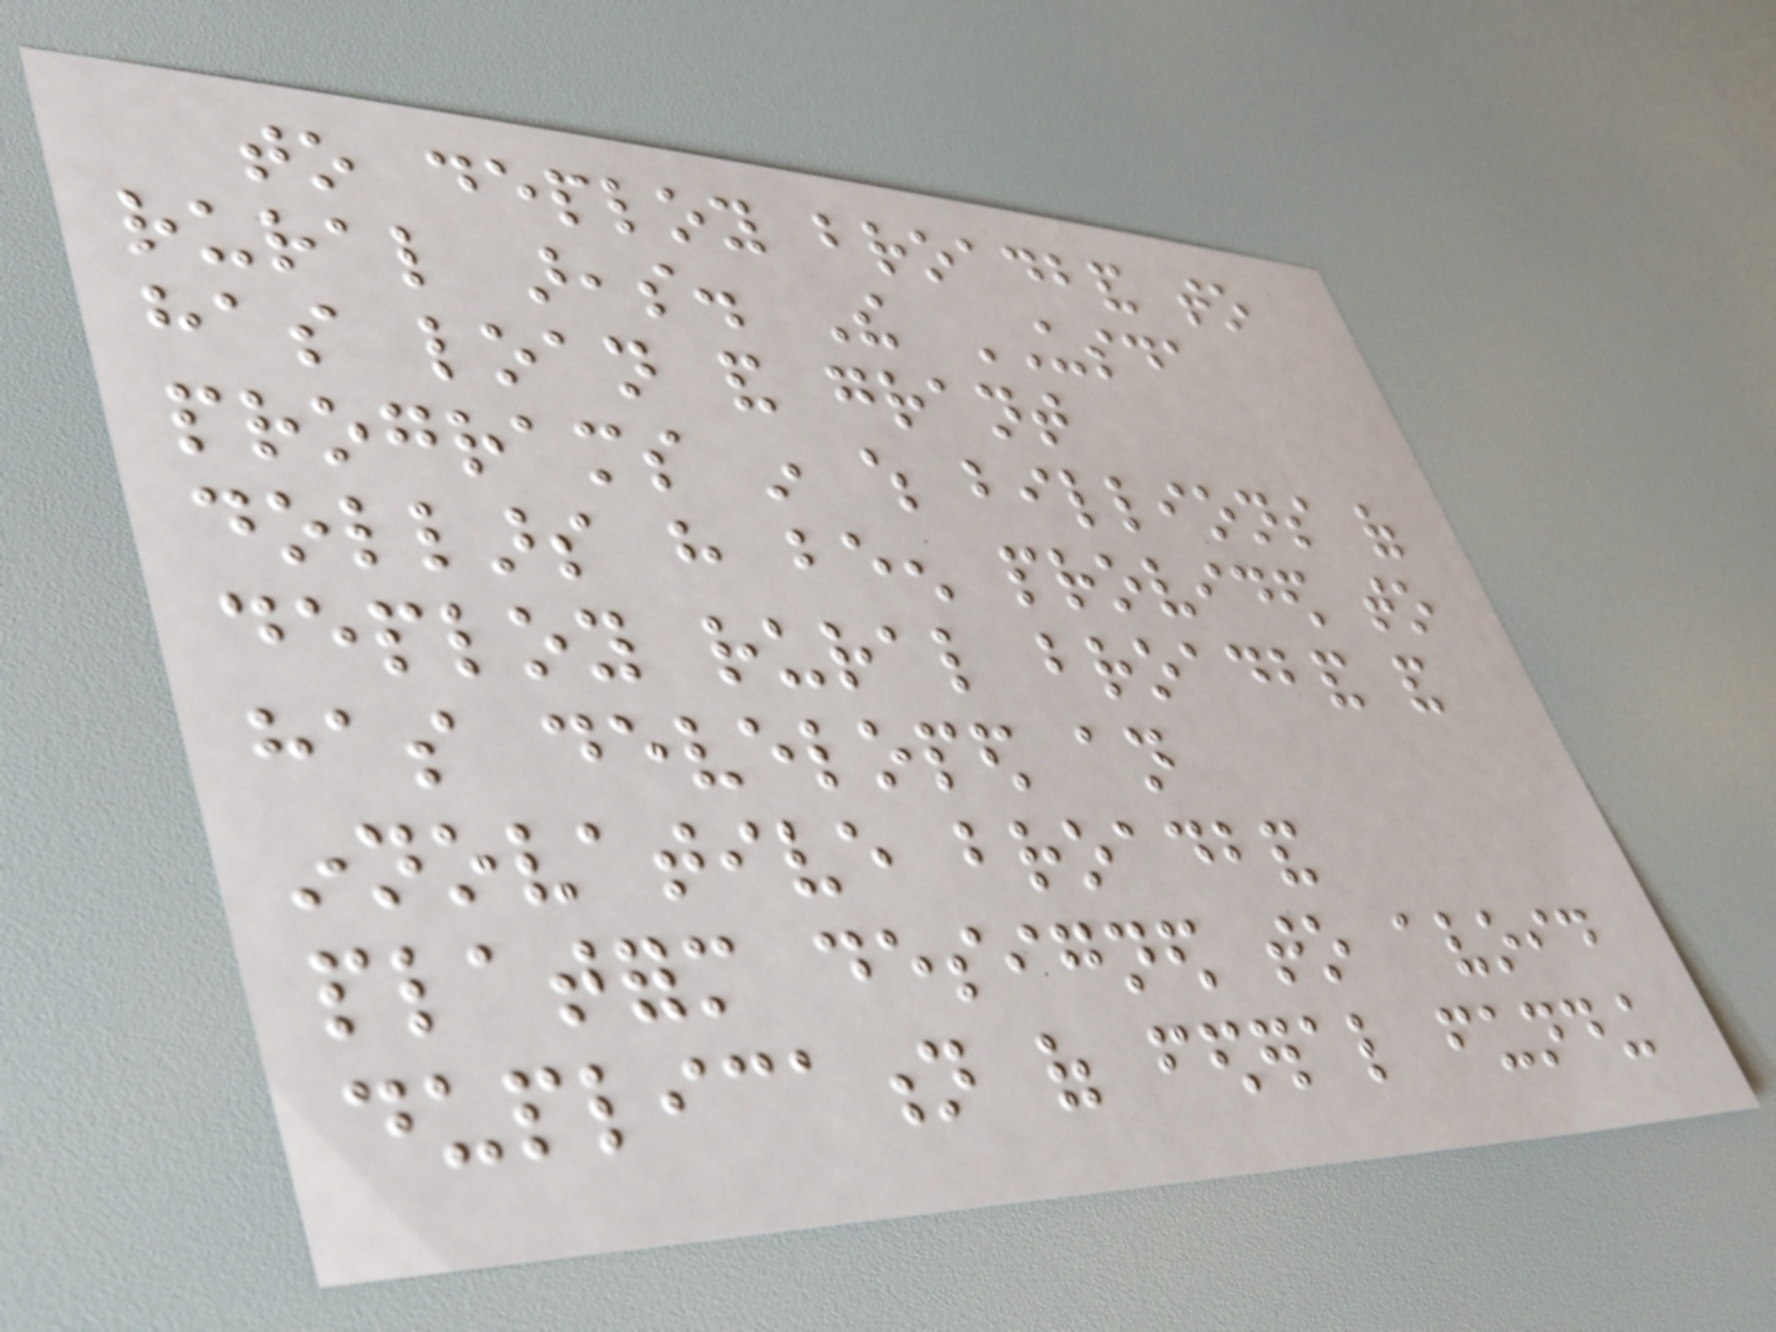to deploy broadband to
rural areas. The USDA
has loan and grant
programs in which billions of
dollars have been provided to
deploy rural broadband and
has developed an
innovative broadband
platform designed to avoid
duplication of federal funding
